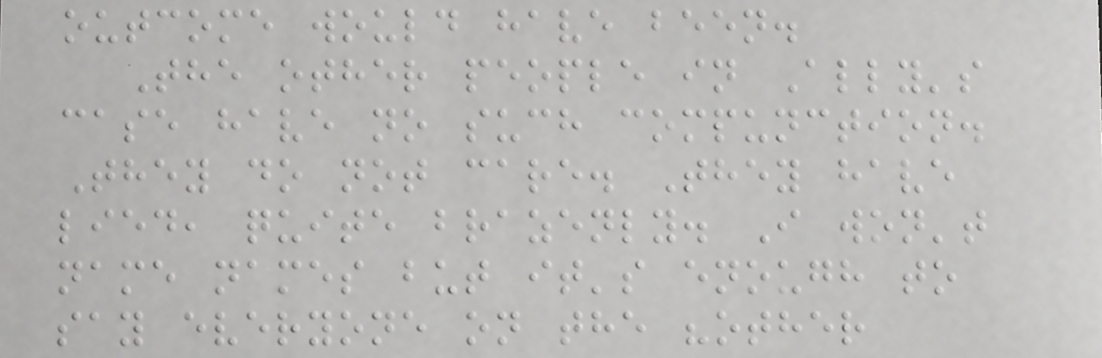outcome would have been.
The other people in Ally's
case have no such compunction.
They do not care. They have
lied, quite brazenly. I won't
name names but it's enough to
say everyone on the "other
